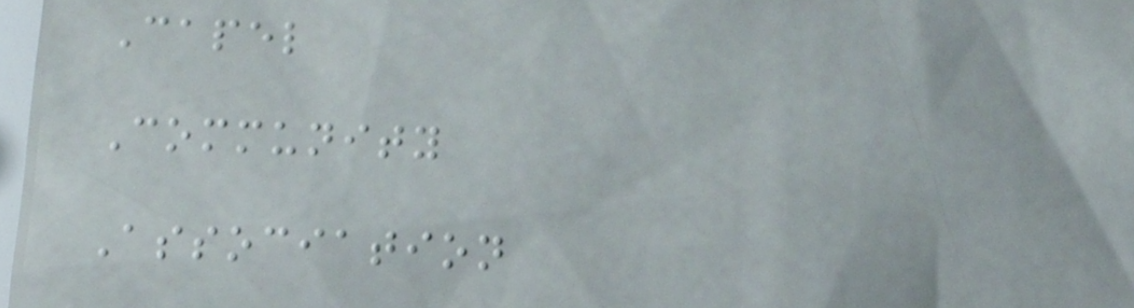Capel
Community
Association
